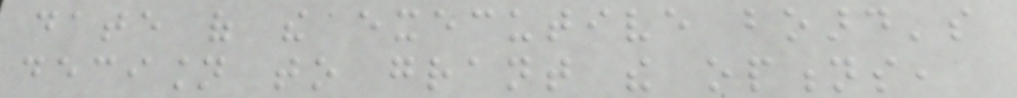date of the executive board's
decision to grant the options,
